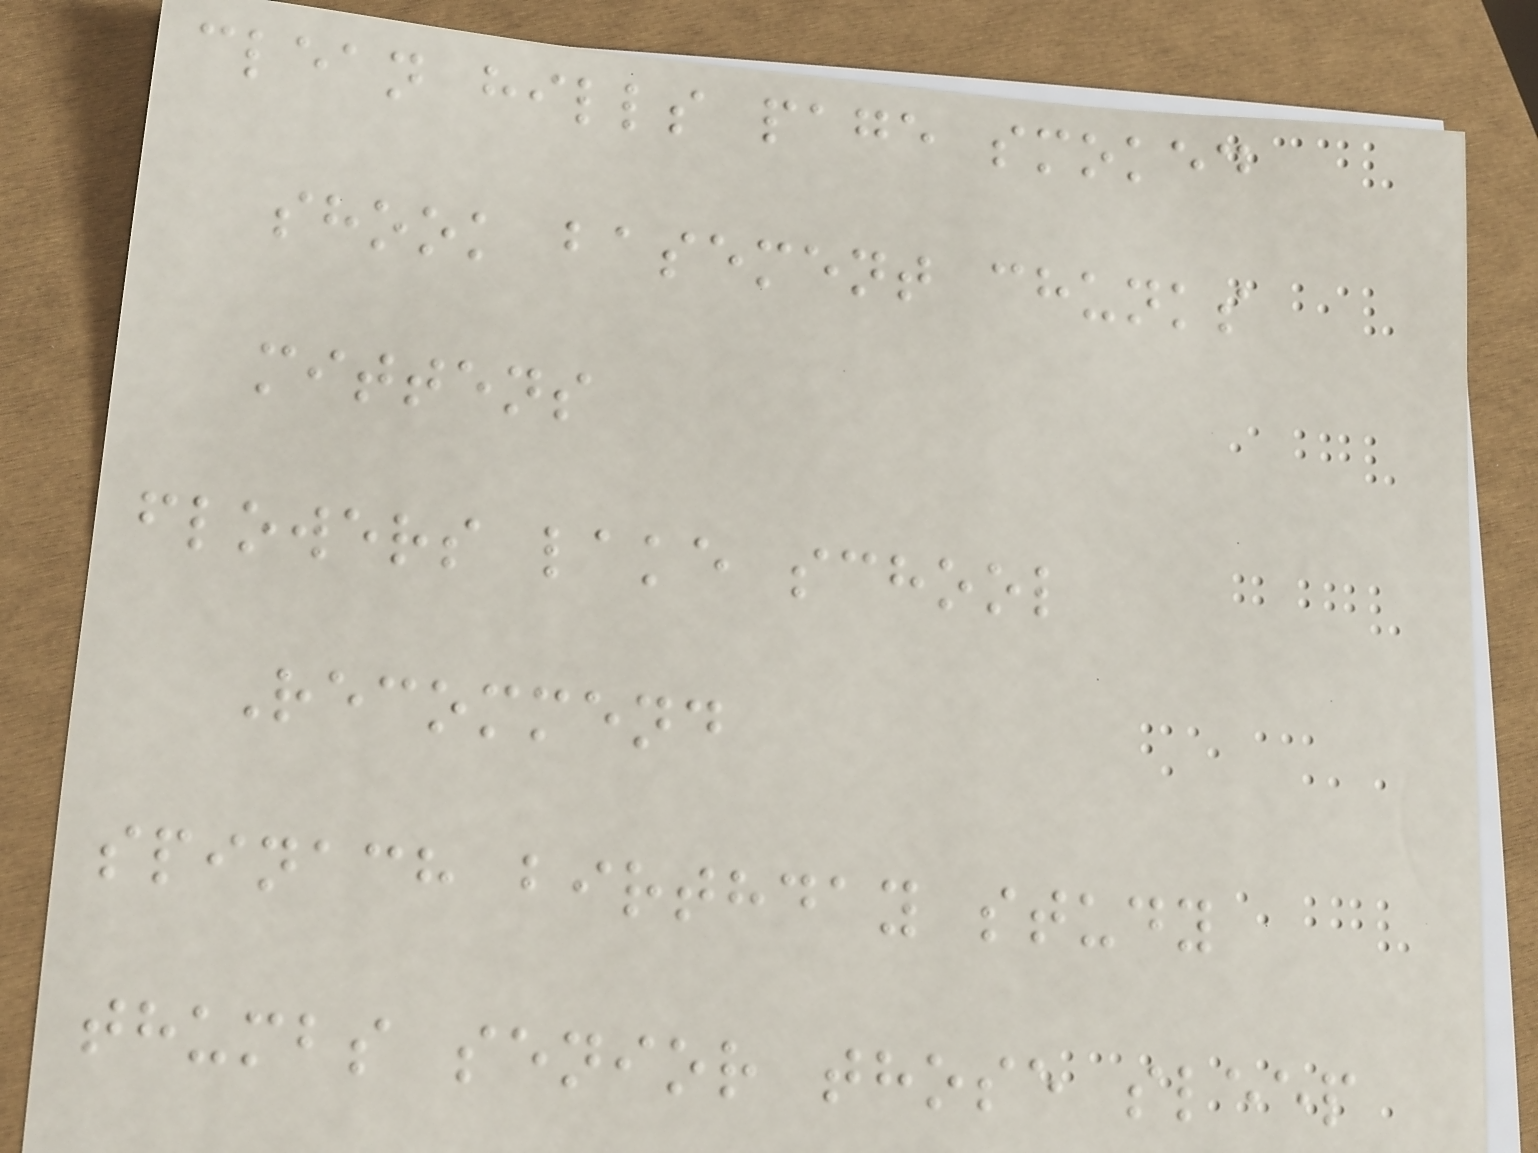clean hills page smoked
shook basement chunks
mittens
flowers lake school
Recommend
spinach birthday study
thumbs senior those sleep
